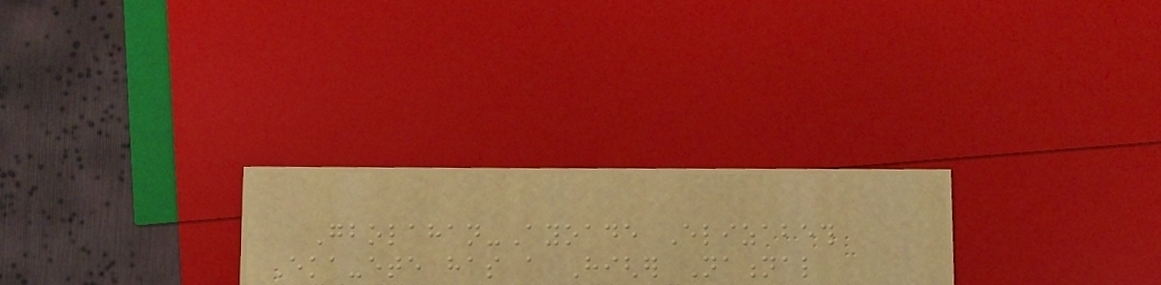Gbolahan-Ayoade Elizabeth
Eka-ete has a Higher National
